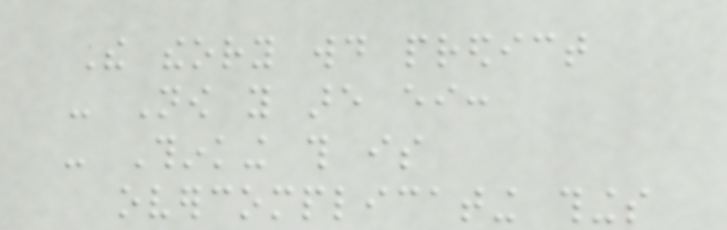The theory would predict
- Now you are either:
- Thinking this is
overcomplicating things
